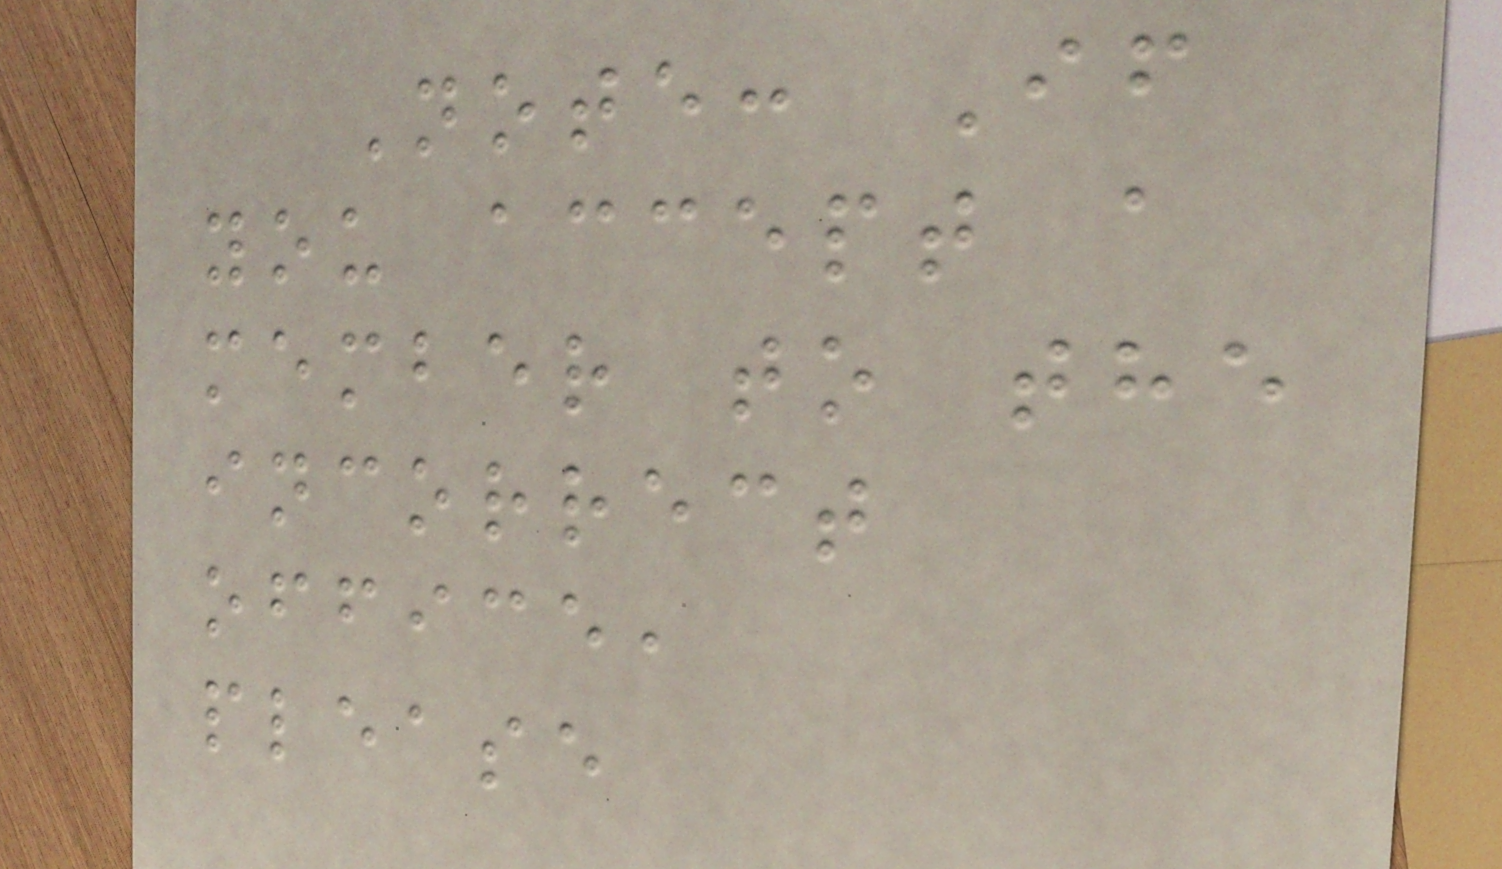Note: If
you accept a
member to the
incorrect
office,
please
